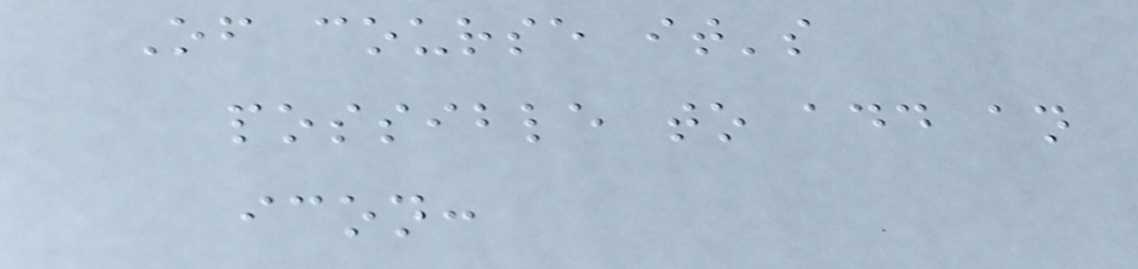Of course it's
possible to add an
icon:
